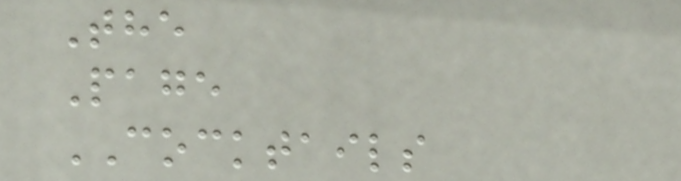The
Page
COCKTAILS
